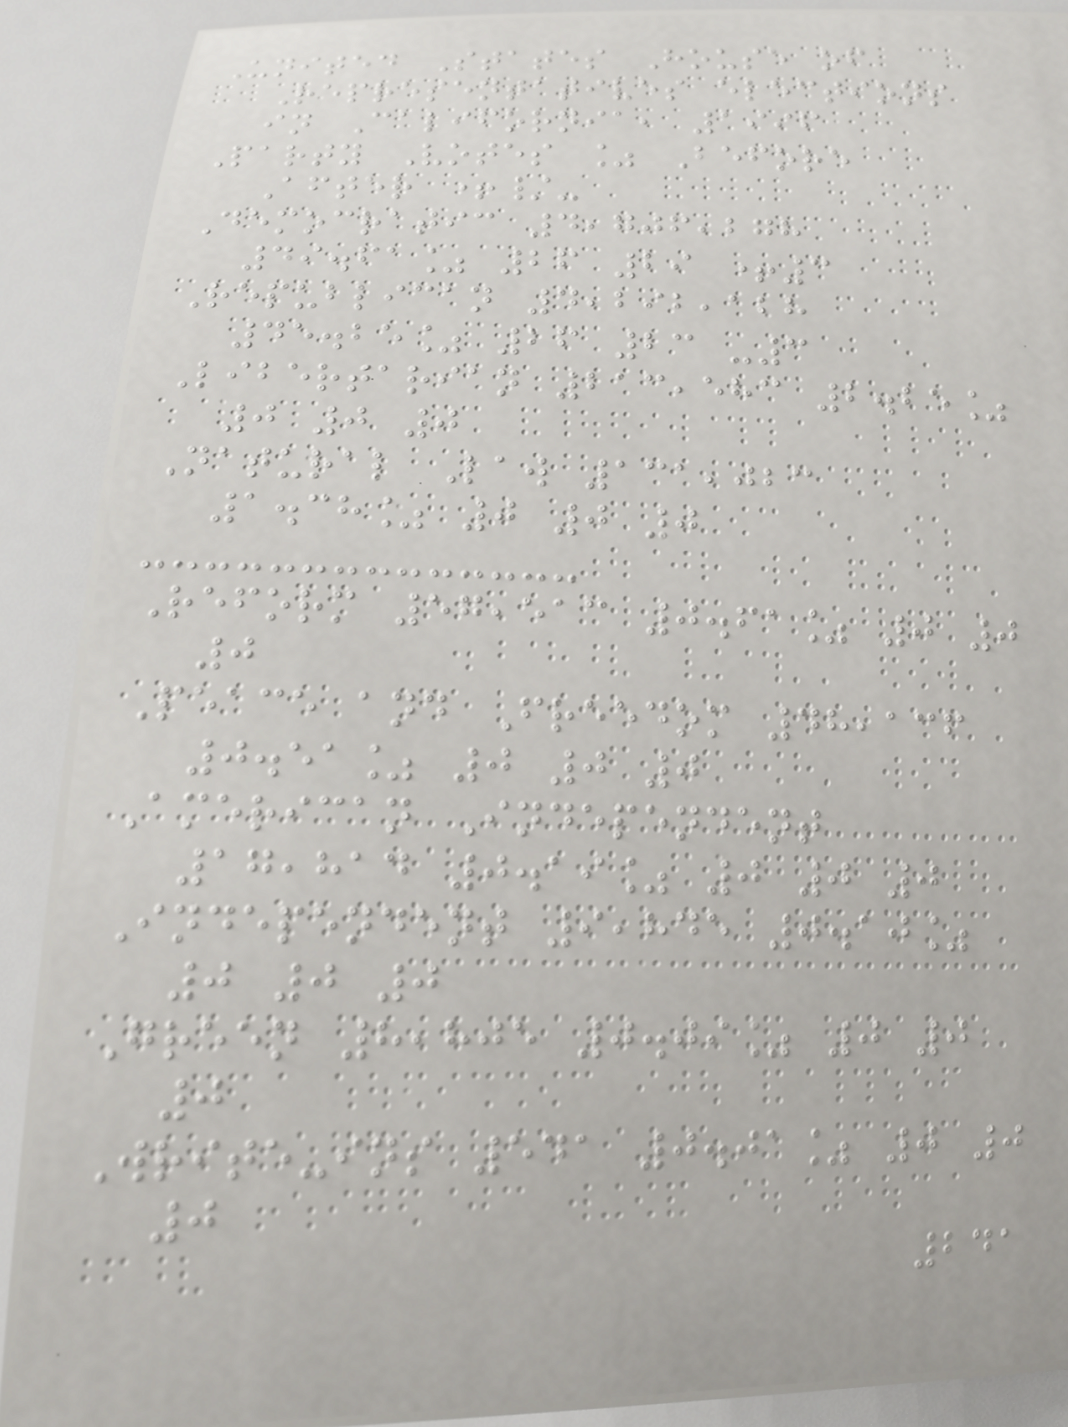United States House of
Representatives elections
in California, 1996
Party Votes % Before
After +/-
Democratic 4,706,278
49.61% 26 29 +3
Republican 4,292,128
45.25% 26 23 -3
Libertarian 213,583 2.25%
0 0 0
Natural Law 131,023
1.38% 0 0 0
Reform 57,513 0.61% 0 0
0
Peace and Freedom 48,136
0.51% 0 0 0
American Independent
17,814 0.19% 0 0 0
Independent 9,845 0.10%
0 0 0
Green 8,805 0.09% 0 0
0
Write-ins 541 0.01% 0 0
0
241
